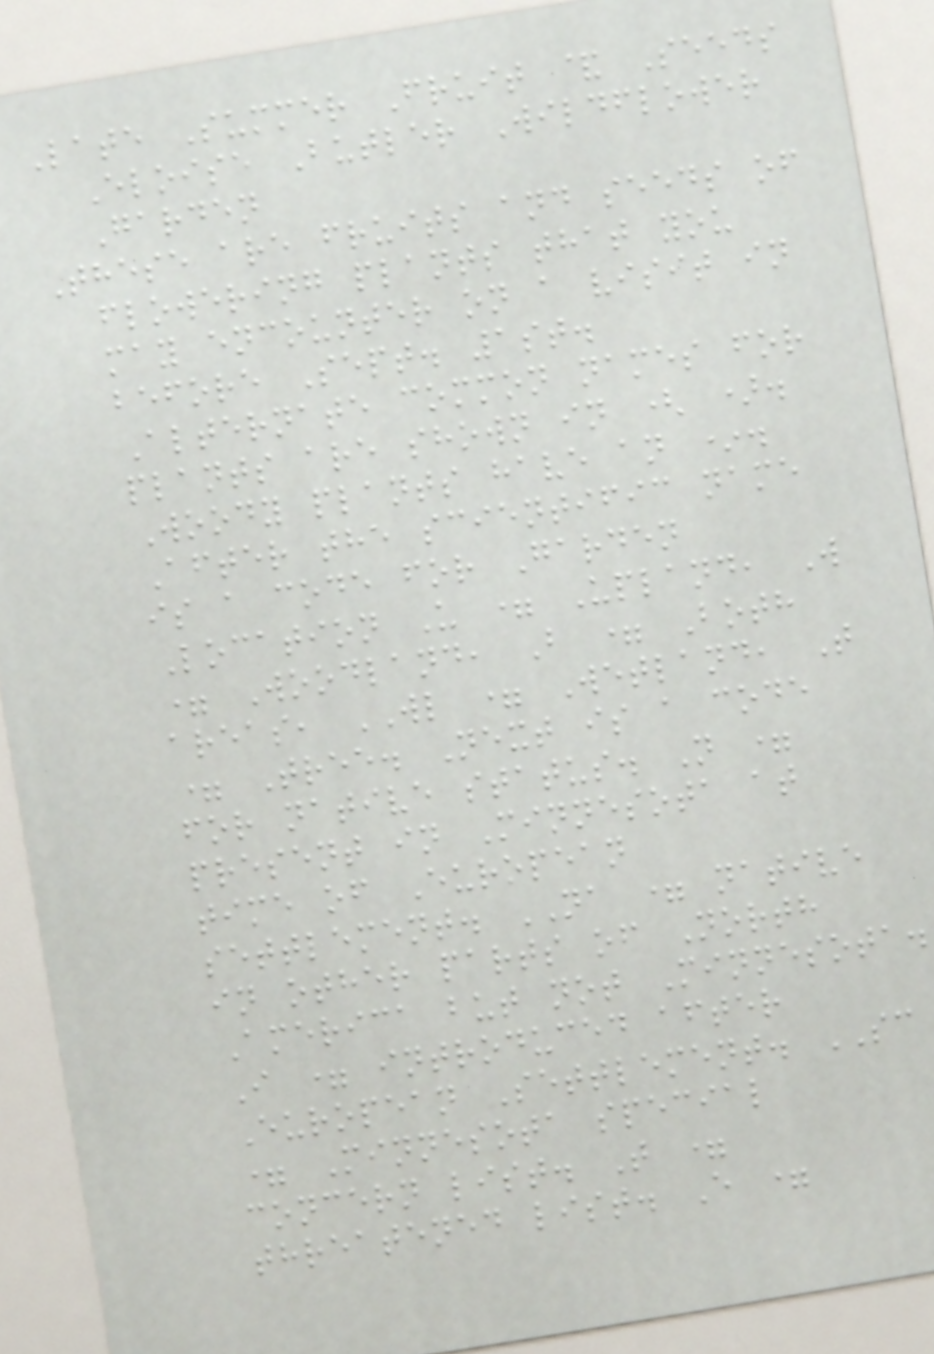Late Summer Fruit & Seeds
Eloise Butler Wildflower
Garden
These are fruits and seeds of
flowering plants that you
may encounter on a visit in
before Sept. 1st.
Alternate common names for
plants are shown in ( ).
Woody plants have an *.
After the scientific name
is a code for Garden
Location U = Upland, W
= Woodland, B = Both
areas, WL = Wetland, T
= Tree. Next is a code
for native status. N =
present in Minnesota at
time of European
settlement. NA = native
in other parts of North
America but not Minnesota.
I = introduced after
European Settlement. SC
= Minnesota special
concern list. T =
threatened list. E =
